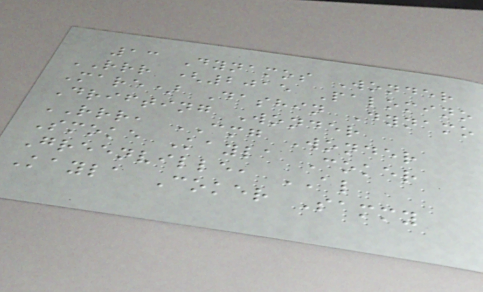13 Dynamos Wonder
RRR (2015 Palomino
Mare) Dashin Dynamo
Drifting Wonder
RRR, CMG Wonder
Smoke Kayla Coker
Greenville, AL
Kayla Coker Sammy
